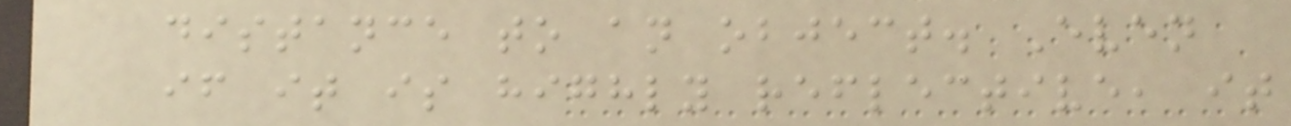distance to an object. Even
if it is highly reflective, it
